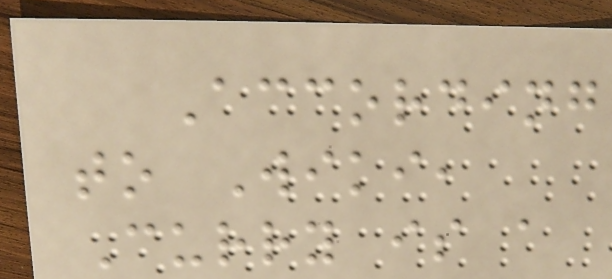According
to Wiki,
Curry is a
